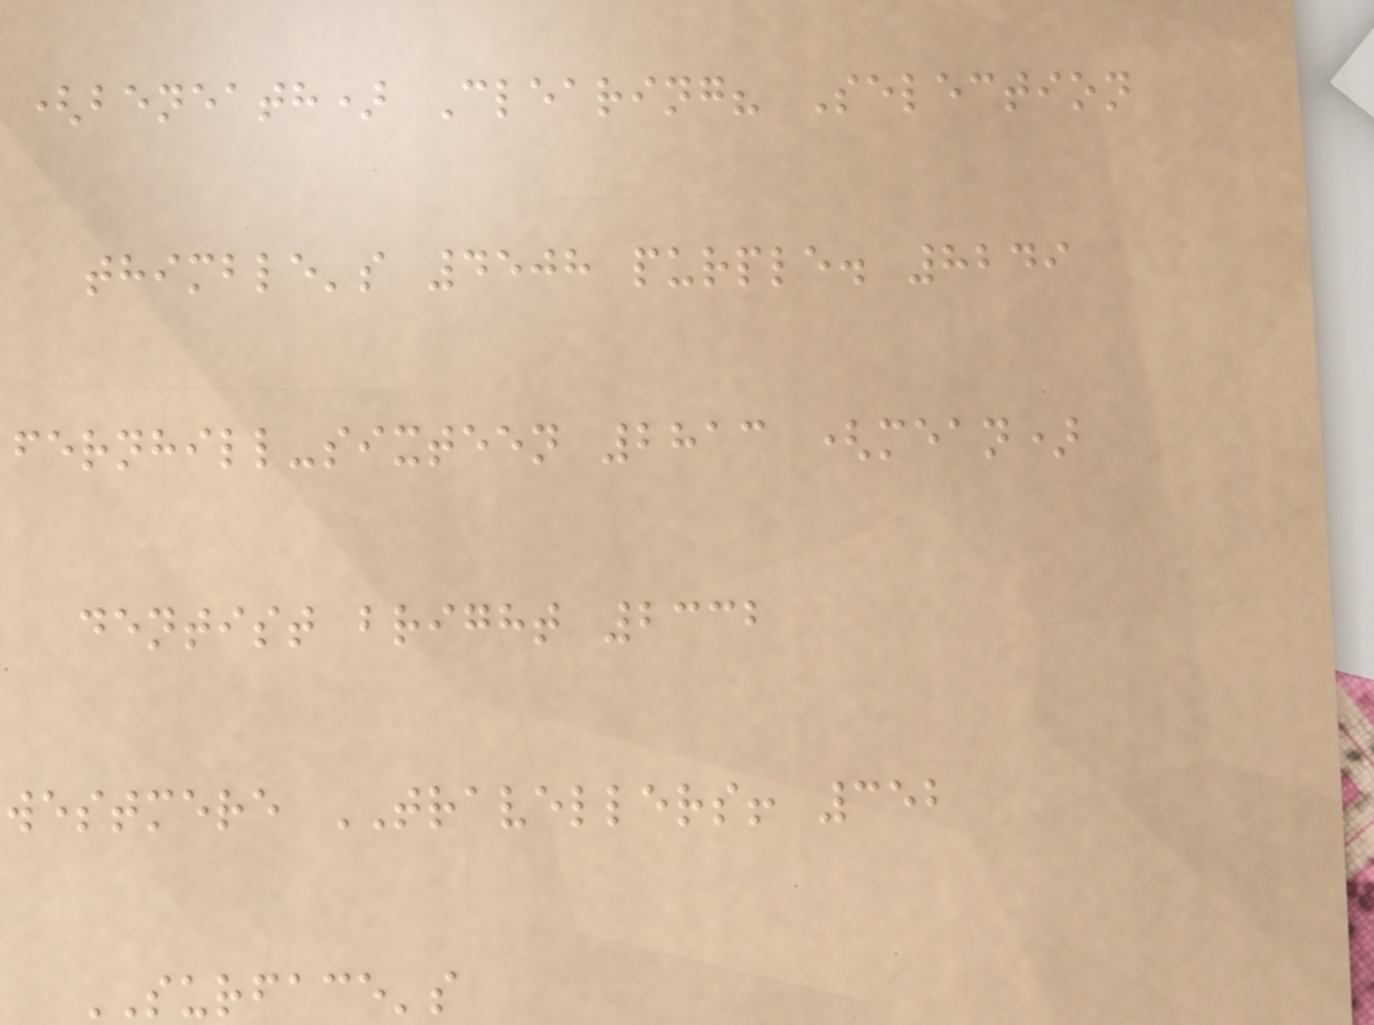(beneath) Clearing? Selection
thimble's 4508 purple. 8249
fernhill-sixteen 2813 (mean)
dentist bright 2332
westmere TRAVELLERS! 352
SURFACE's
